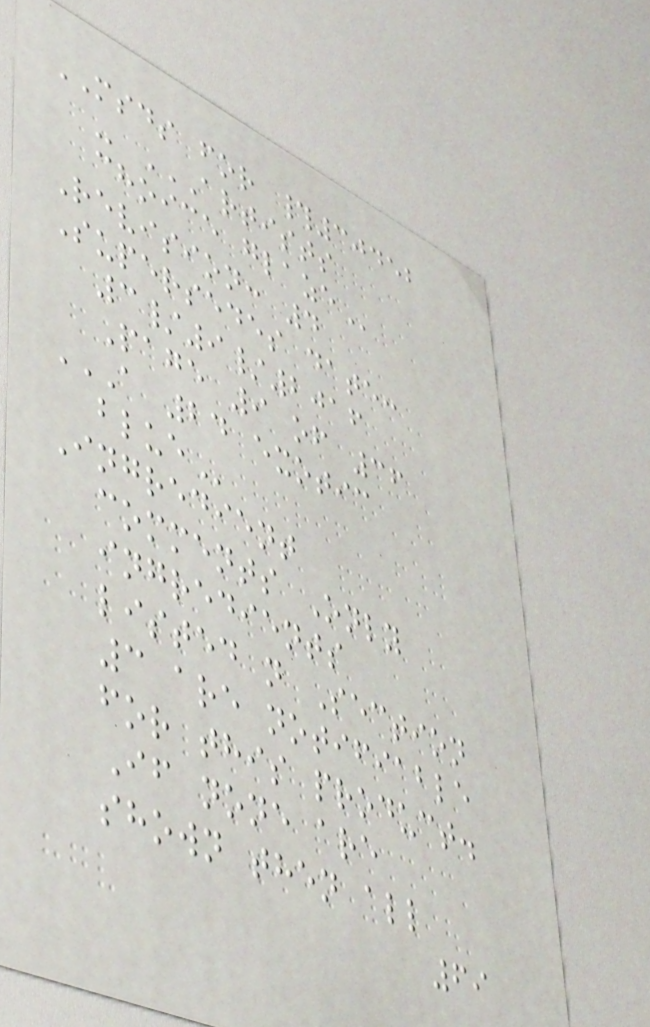MSDS for #30452
- ARTISTS
CHOICE GLAZE
Revision: 4
Supersedes date:
3/9/2016
Page 9 of 36
A 24 EXOTIC
BLUE
Ingredient
comments Only
ingredients
listed n Section
3 are notifiable
for this product.
If none are
shown then all
69
